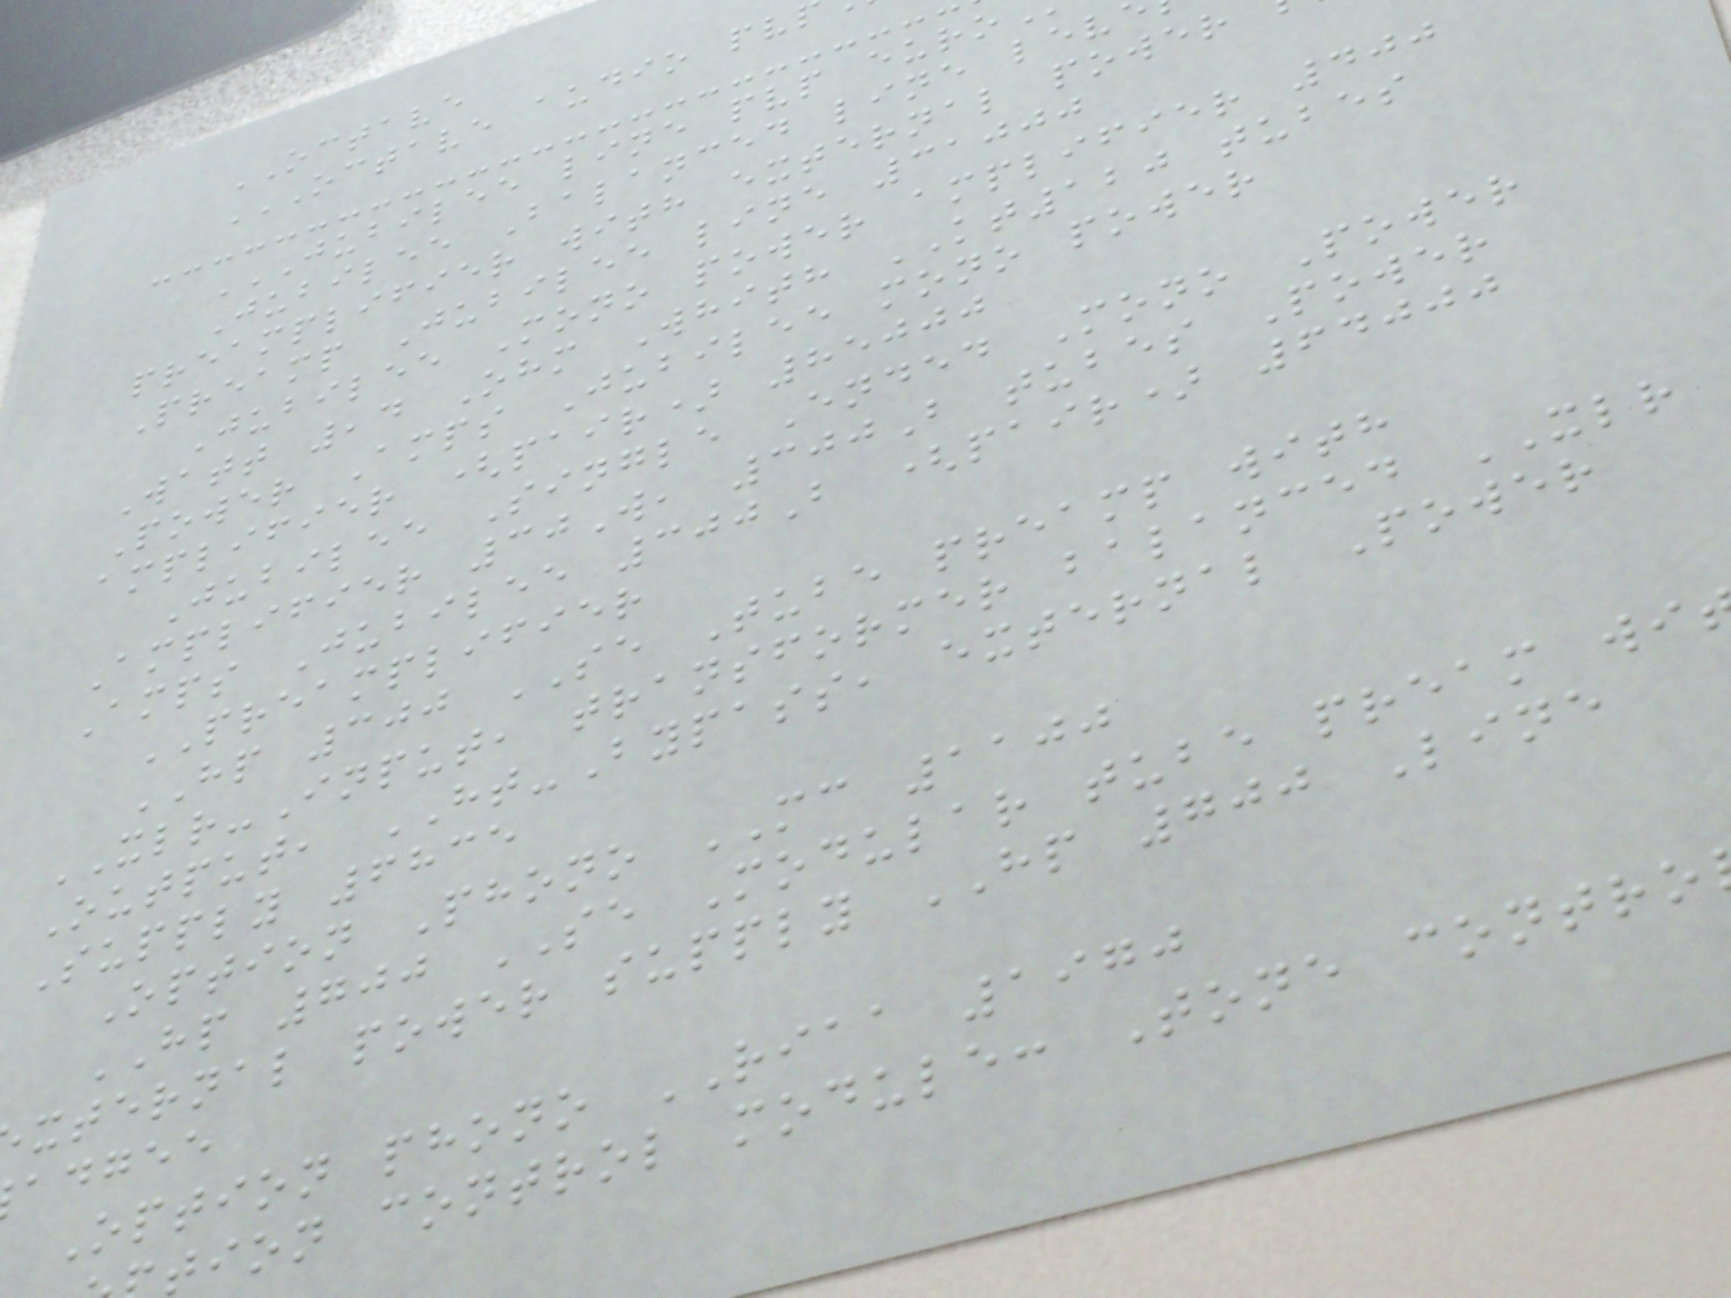OCTAVE
Jubilee Balanced line lev
preamplifier with external power
Preamp Jubilee line 31000
Jubilee Mono power amplifier 400
Watt ,4 Ohm Whith KT120 tubes
Power Amps Jubilee mono power
amplifier (pair) 85000
Jubilee Single Ended Mono Power
Amplifier 30W, 300B tubes Power
Amps Jubilee 300B (pair) 64000
PREAMPLIFIER
HP 300 SE Tube preamp with
XLR-Input, transformer balanced XLR
Output, HT-Bypass, external Power
Supply 6835
Option Phono MC 1100
HP 700 SE Modular tube pream wi
xternal power supply HP 700 Line
adgee
Option phono RIAA 1970
tion control module: Tone contro
